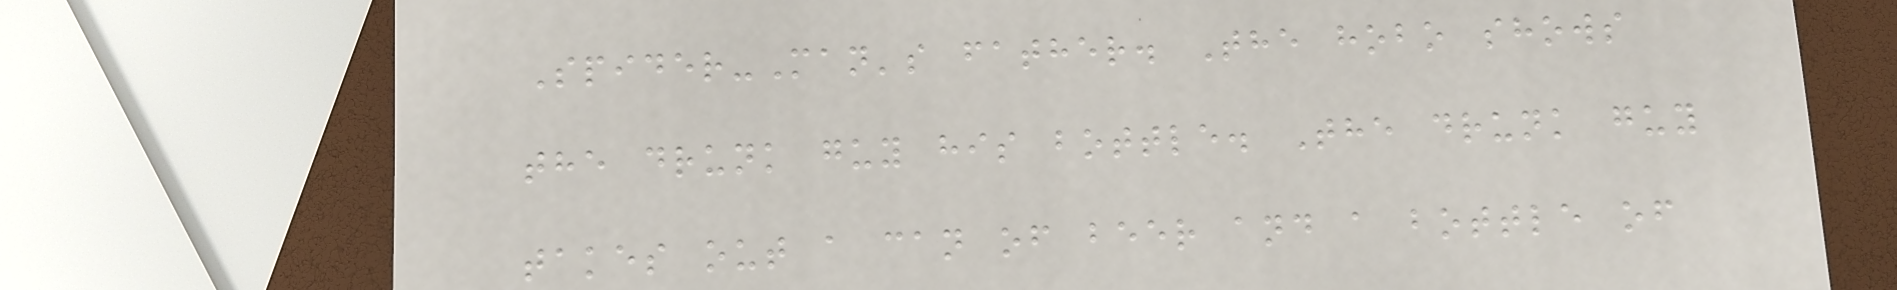Spider-Man's father. The hobo shows
the drunk guy his bottle. The drunk guy
takes out a can of beer and a bottle of
